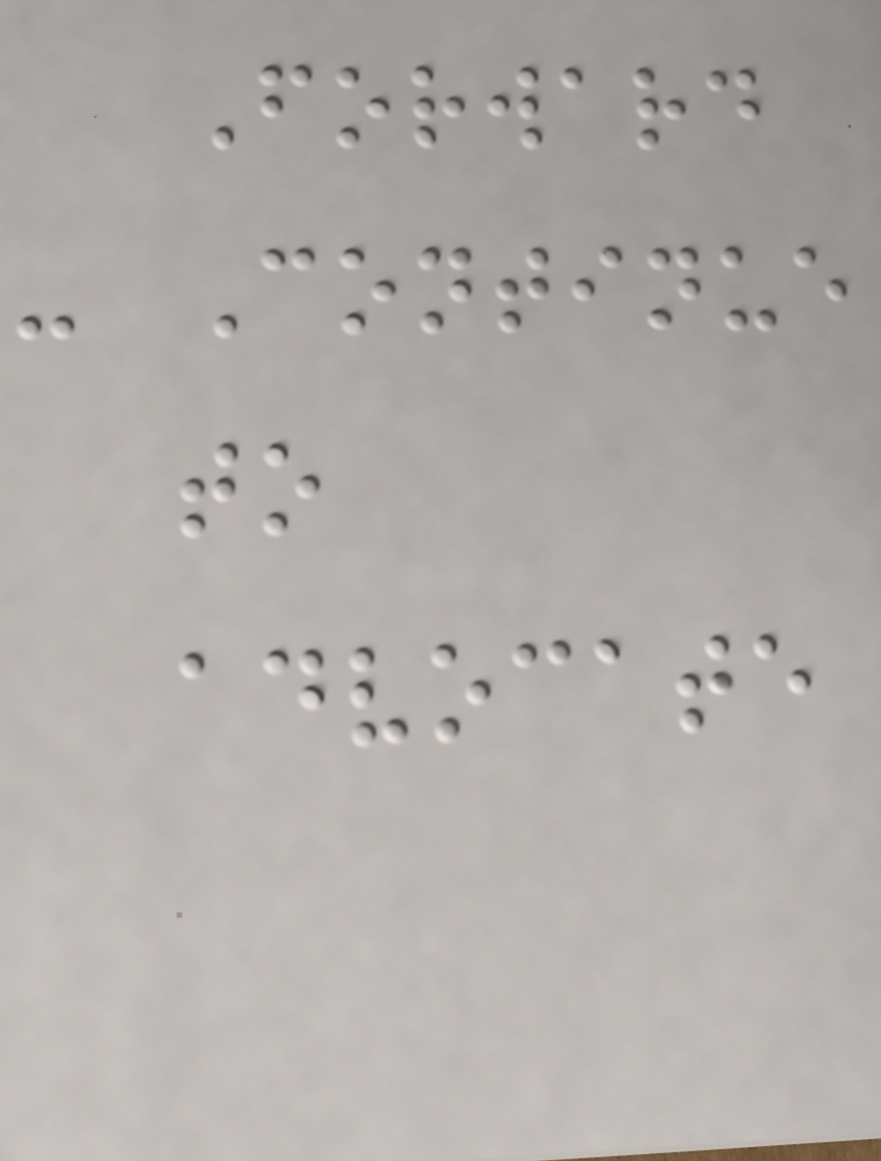Forward
- Continue
to
advocate
